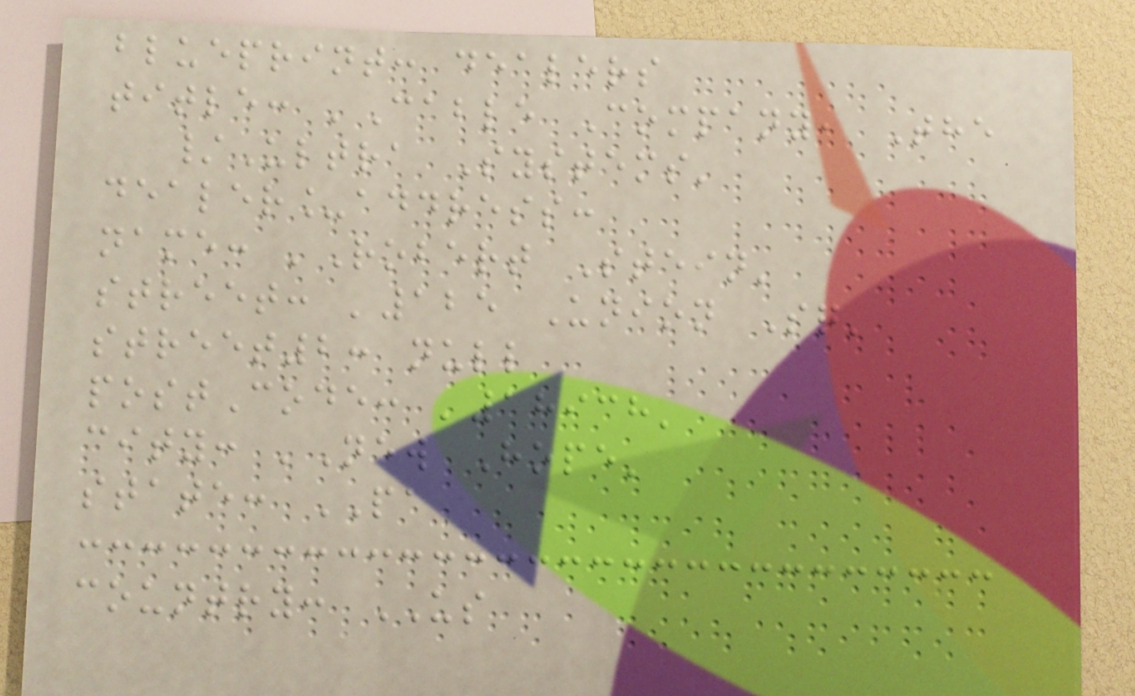blueprint: dealers
title: 'Cable Company, The
/Ultra Systems'
dealer_address:
name: 'Robert Stein'
street: '125 Union Sq'
street2: null
postCode: '18938'
city: 'New Hope'
state: PA
country: US
